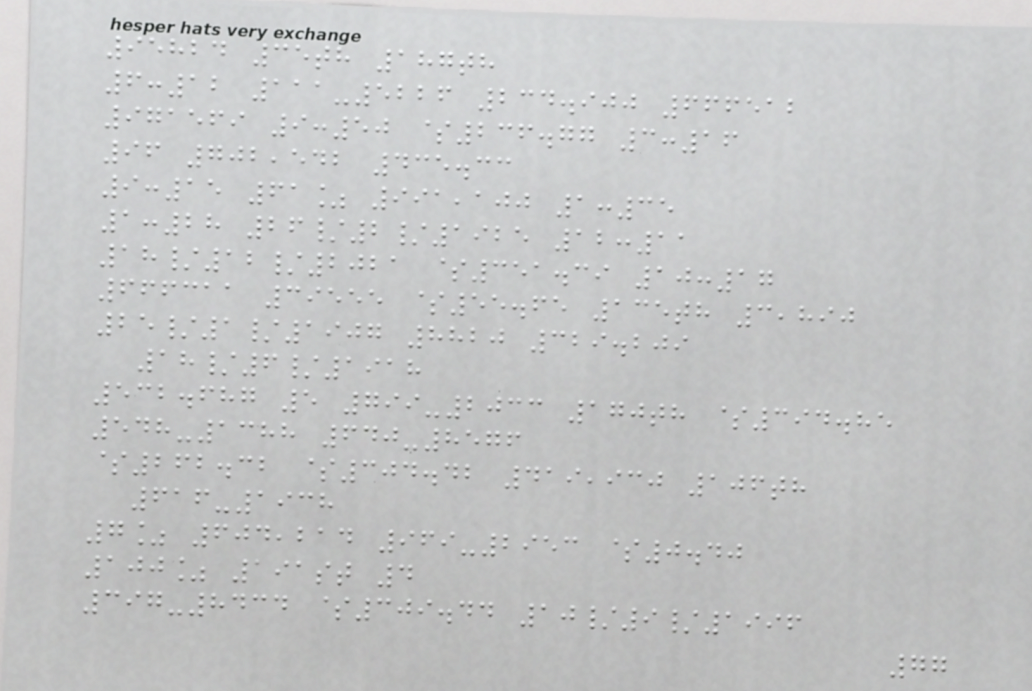95824 35th 187th
6:12 111-5226 234.900 666512
971569 9:50 $236.77 3:16
96 702,542 435.33
9:15 61% 991,100 1:35
1:28 26/2/1925 12:11
18/12/2021 $351.39 10:17
666311 39555 $55.65 135th 3,890
25/1/1907 8820 329.209
18/6/1918
532.687 5 799-2033 170th $394.85
548-1388 640-8576
$262.32 $304.42 419,930 106th
616-1938
7% 604,214 969-2953 $0.40
100% 191st 4
397-8434 $309.44 10/9/1996
77
